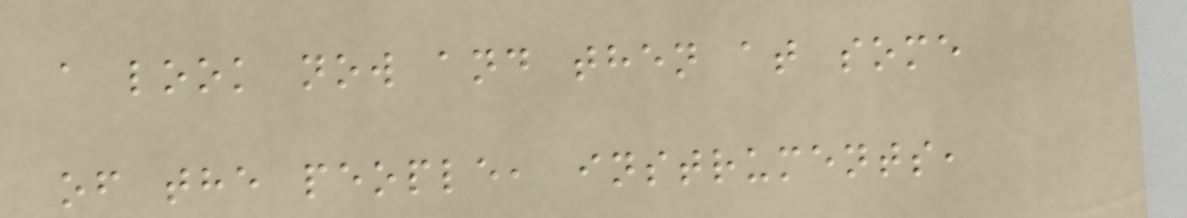a look now and then at some
of the people, instruments,
